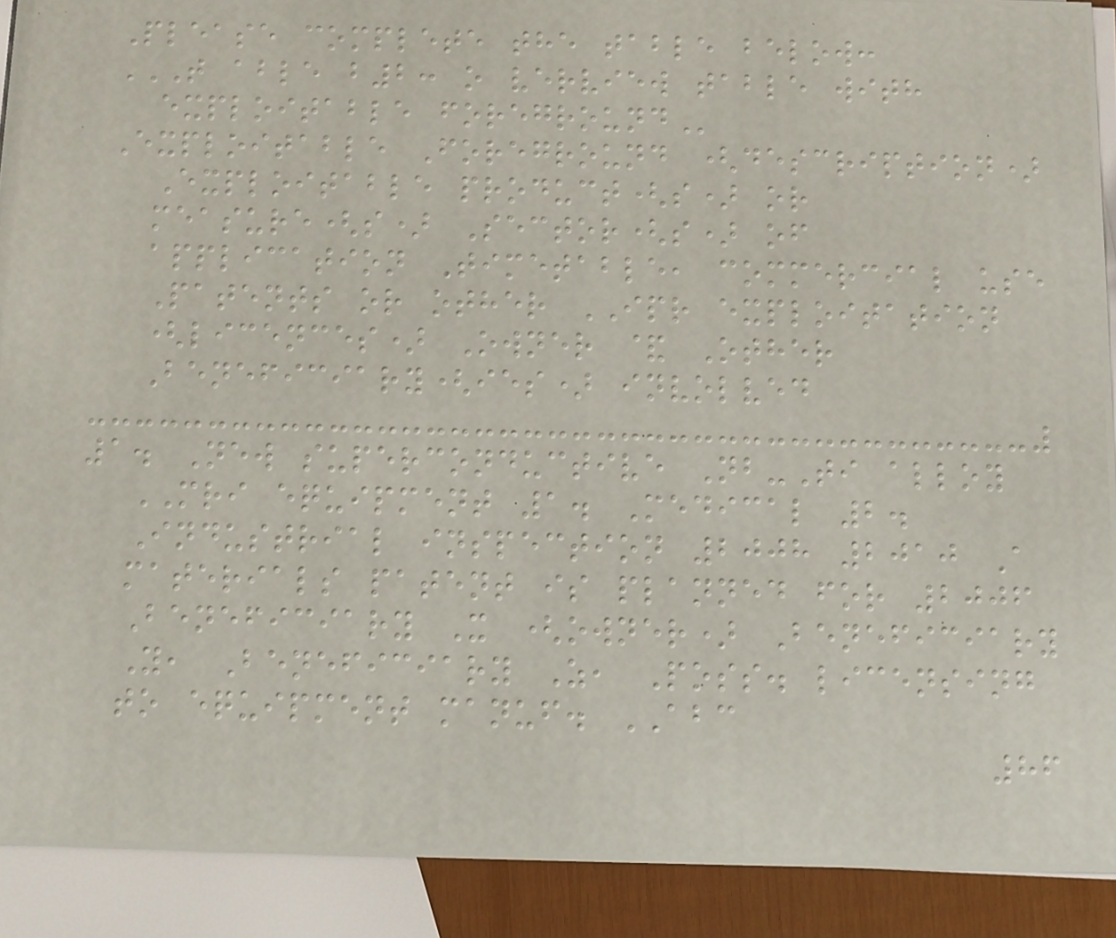Please complete the table below:
T ABLE B2: O VERVIEW TABLE WITH
EXPLOITABLE FOREGROUND
Exploitable Foreground (description)
Exploitable product(s) or
measure(s) Sector(s) of
application Timetable, commercial use
Patents or other IPR exploitation
(licences) Owner & Other
Beneficiary(ies) involved
1. New superconductive Nb-Ti alloy
MRI equipment 1. Medical 2.
Industrial inspection 2008 2010 A
materials patent is planned for 2006
Beneficiary X (owner) Beneficiary
Y, Beneficiary Z, Poss. licensing
to equipment manuf. ABC
86
